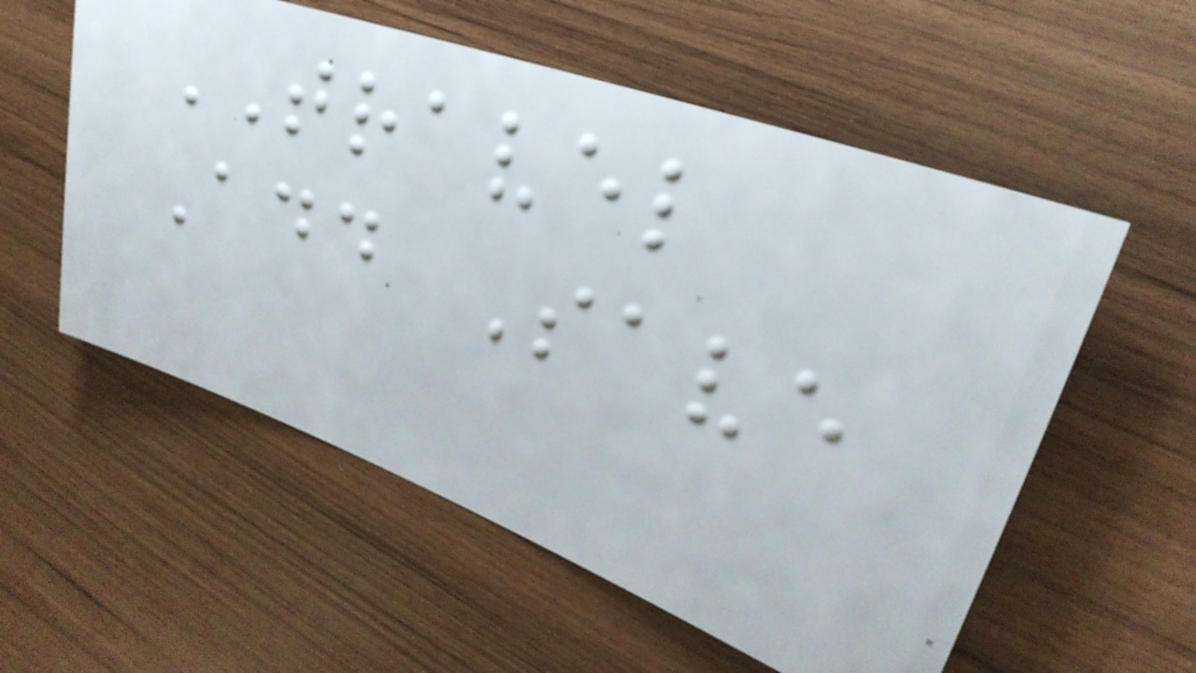TRAVEL
Add Save
